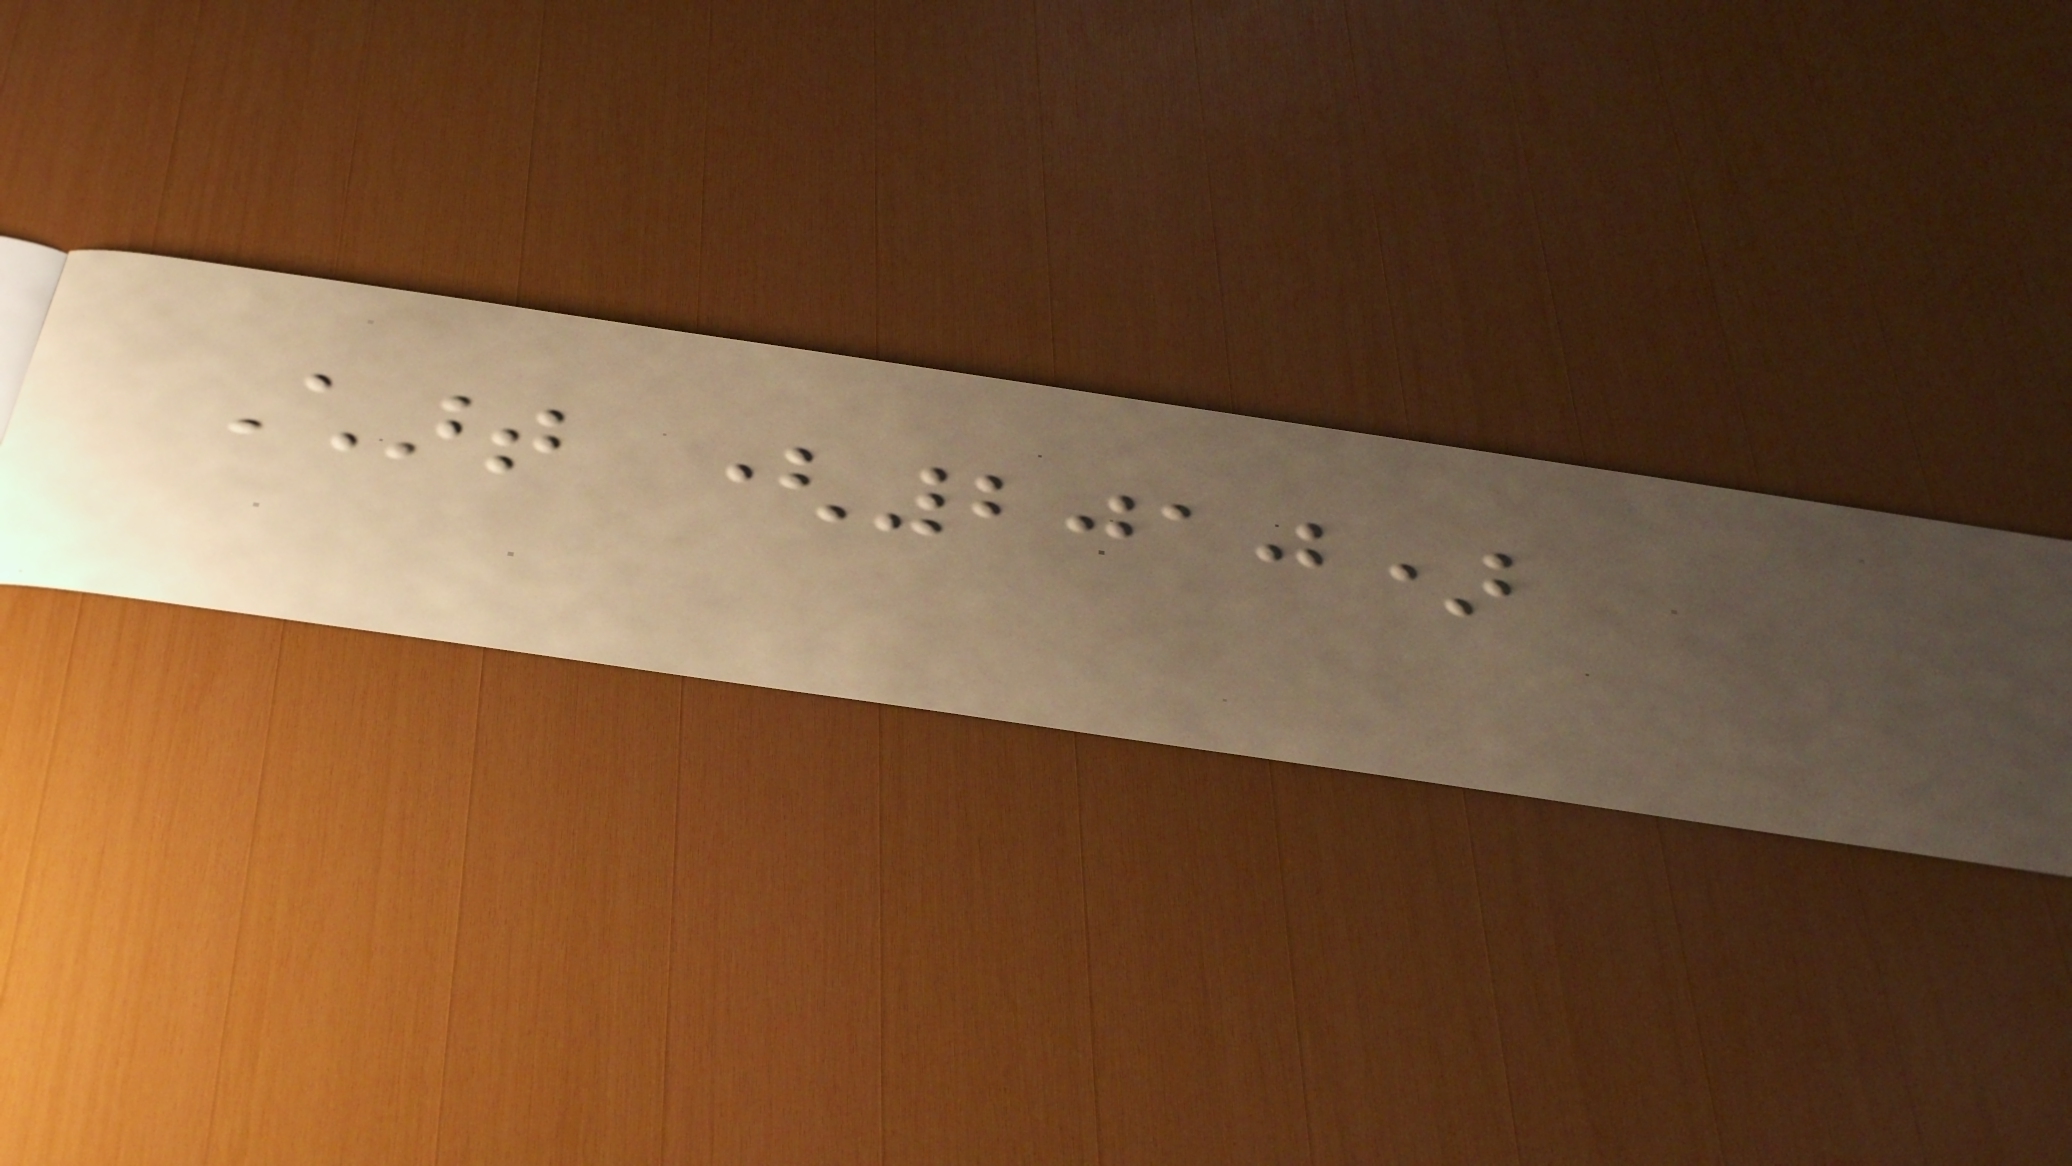Chart (2010)
